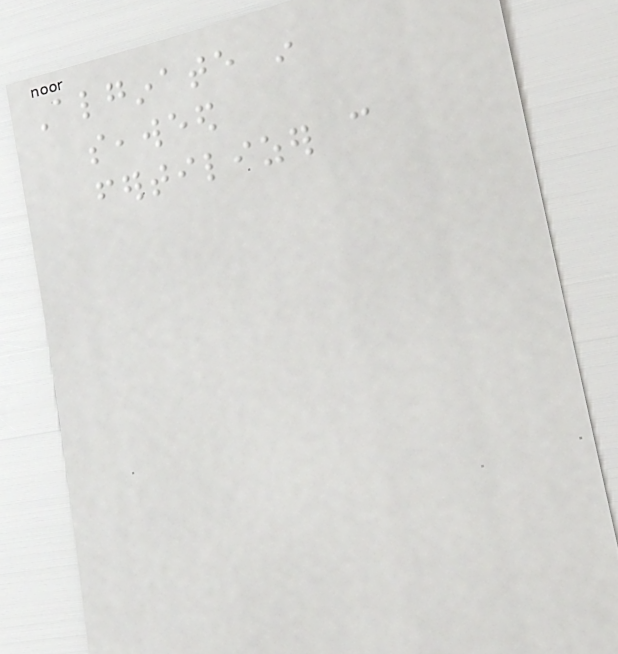Alginate in
seaweed
fertilizer can
